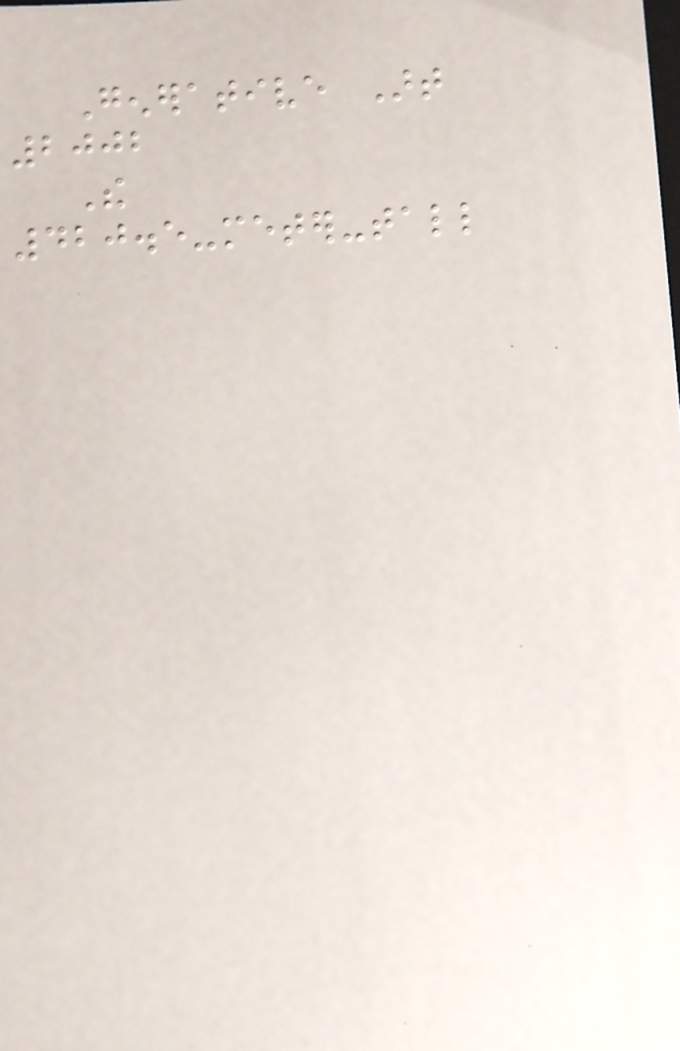Generative Art
2002
The
420.5-meter-tall
